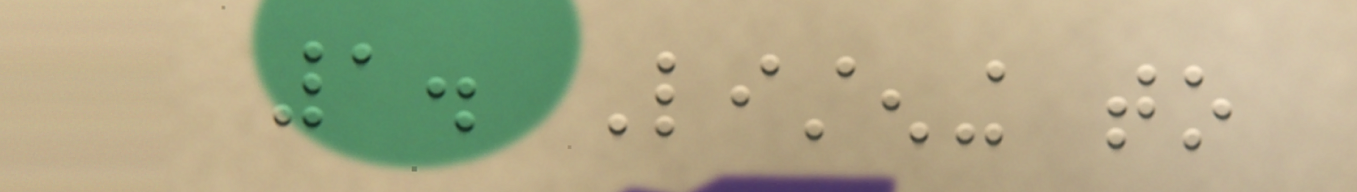1. Listening to
